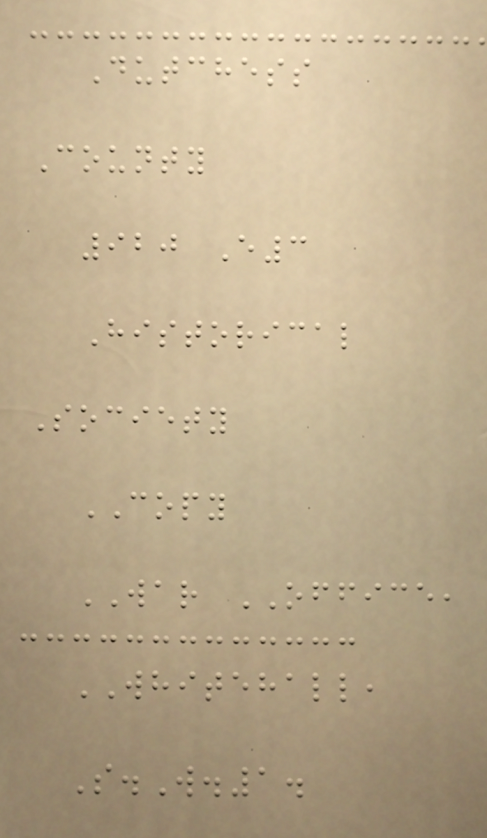Dutchess
County
920 E3
Historical
Society
COPY
WAR OFFICE,
WHITEHALL,
S.W.1.
